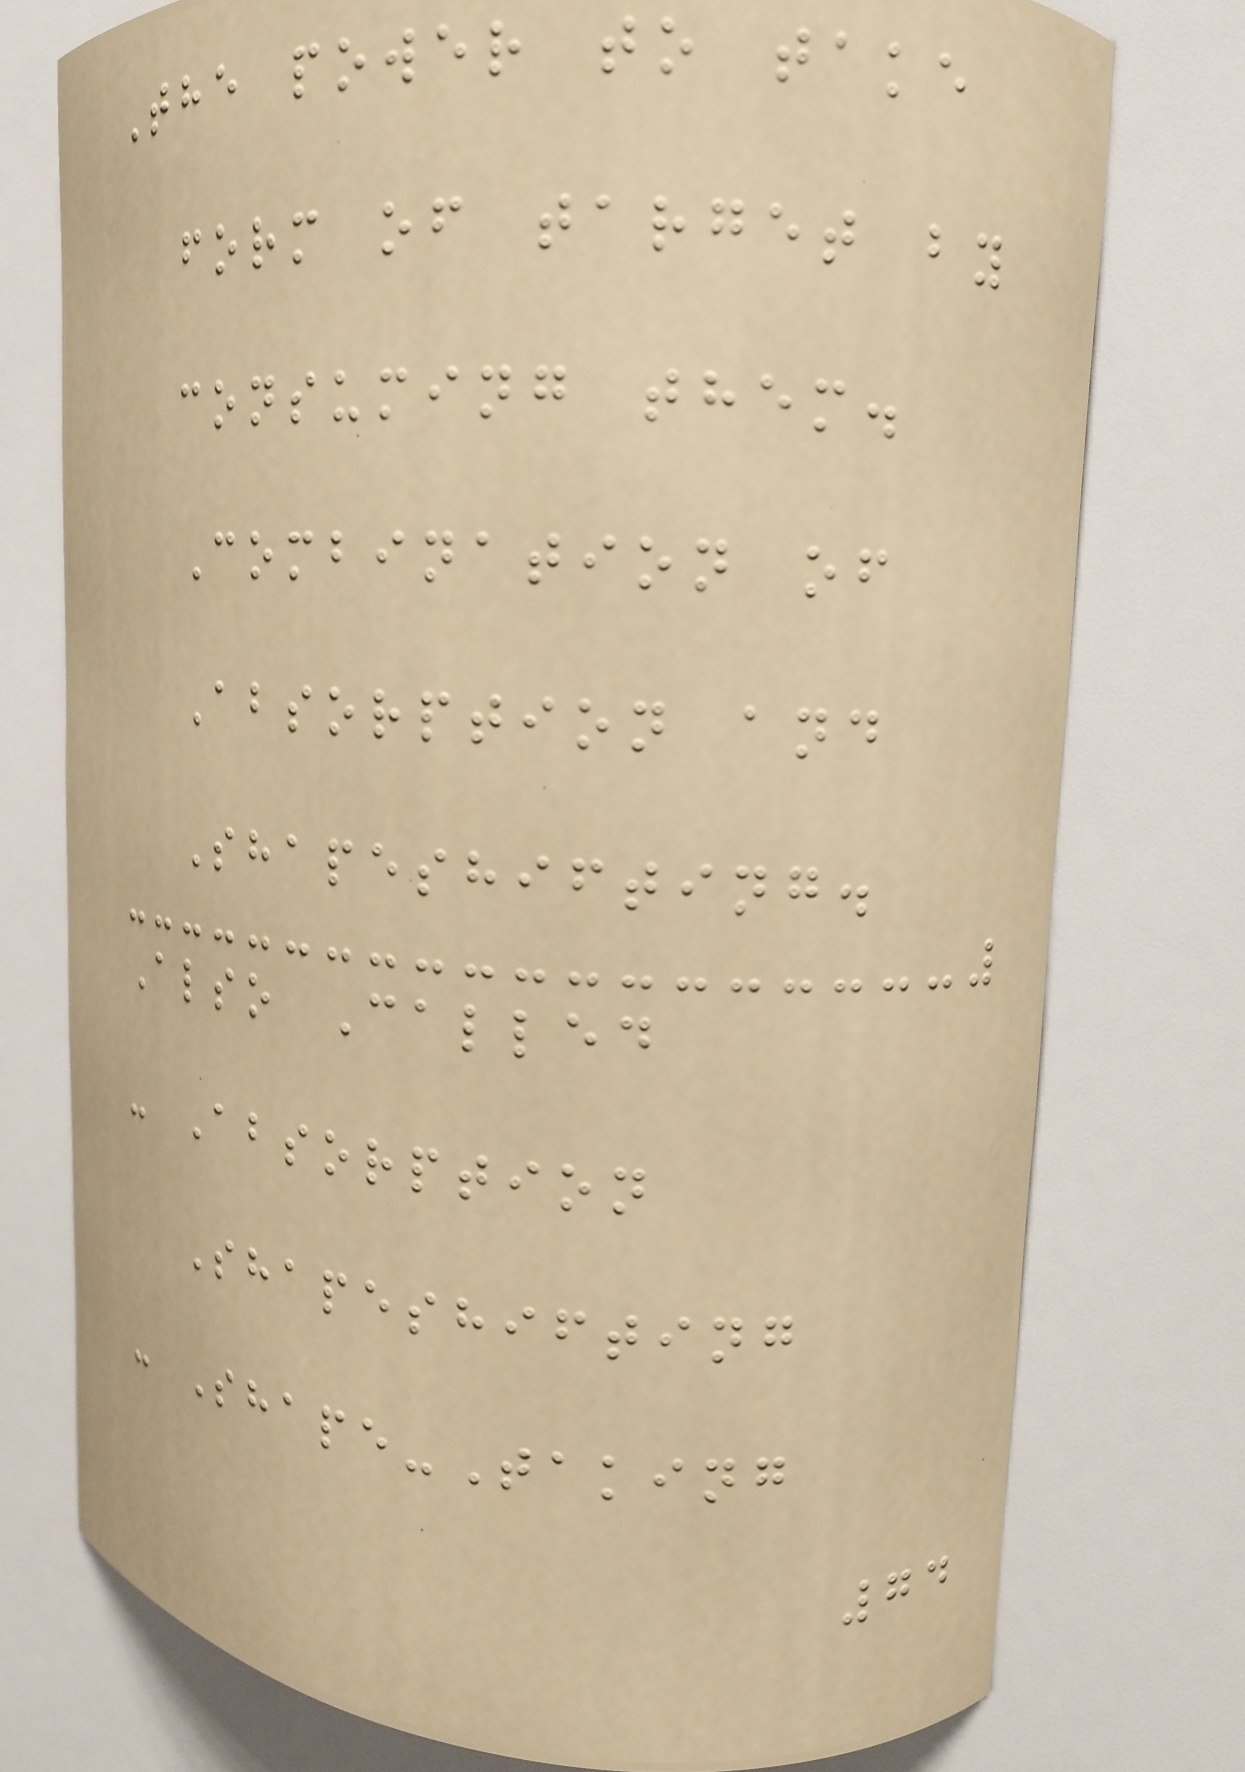The power to take
form of target by
consuming them.
Combination of
Absorption and
Shapeshifting.
Also Called
- Absorption
Shapeshifting
- Shape-Taking
74
